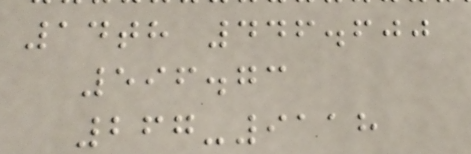14th 446.600
596.73
267-9118
